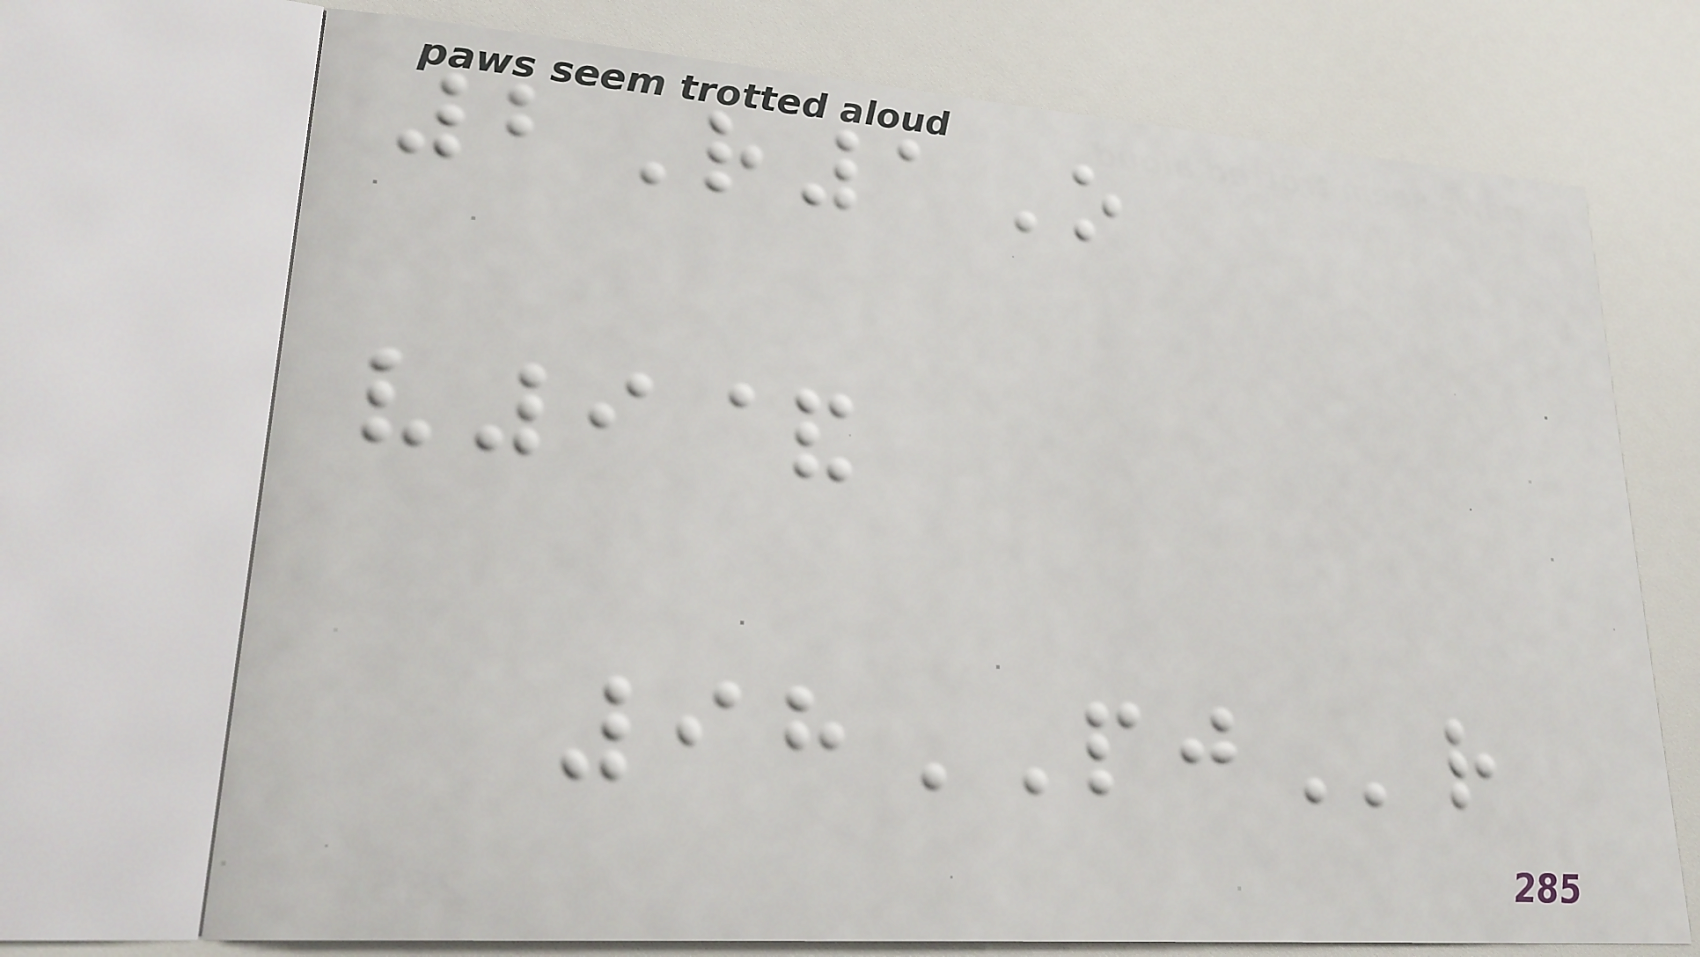2R1O
v9&
98PJr
